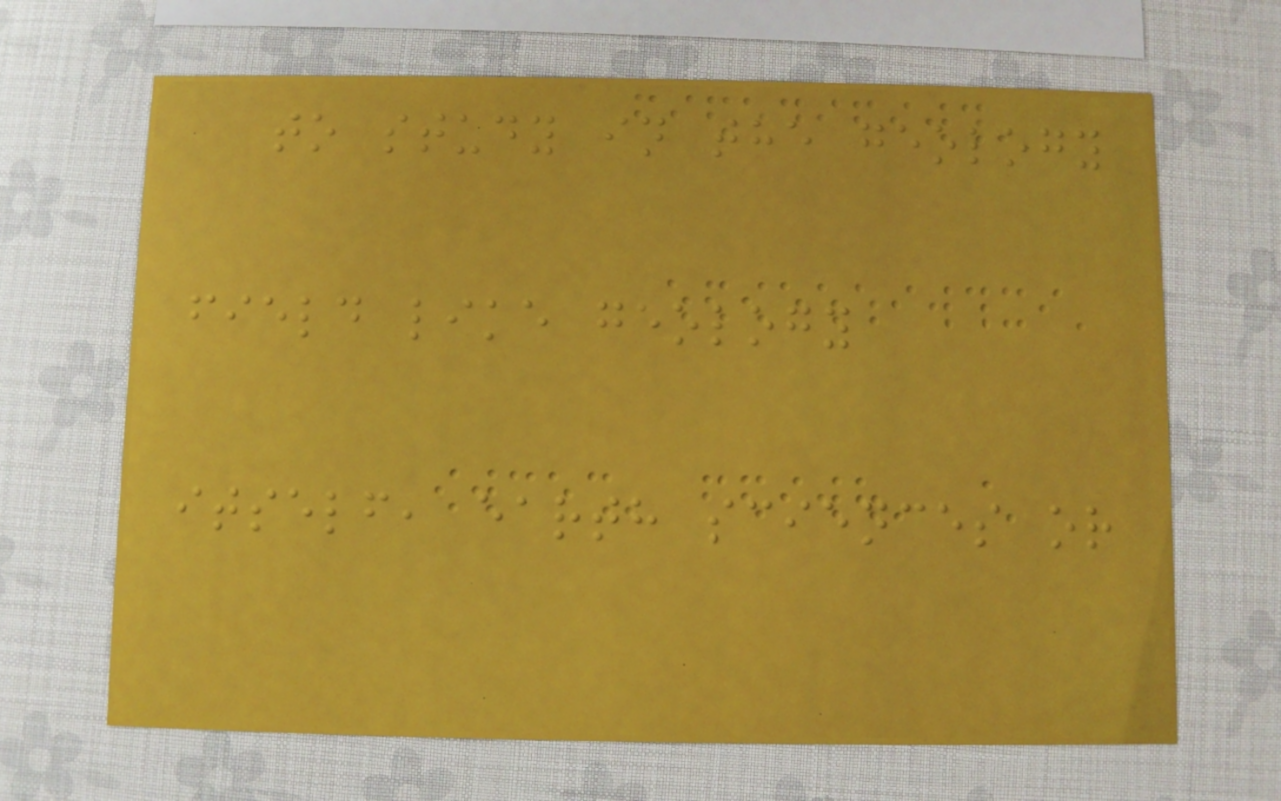to study in the geology
field like geology
itself, earth sciences or
